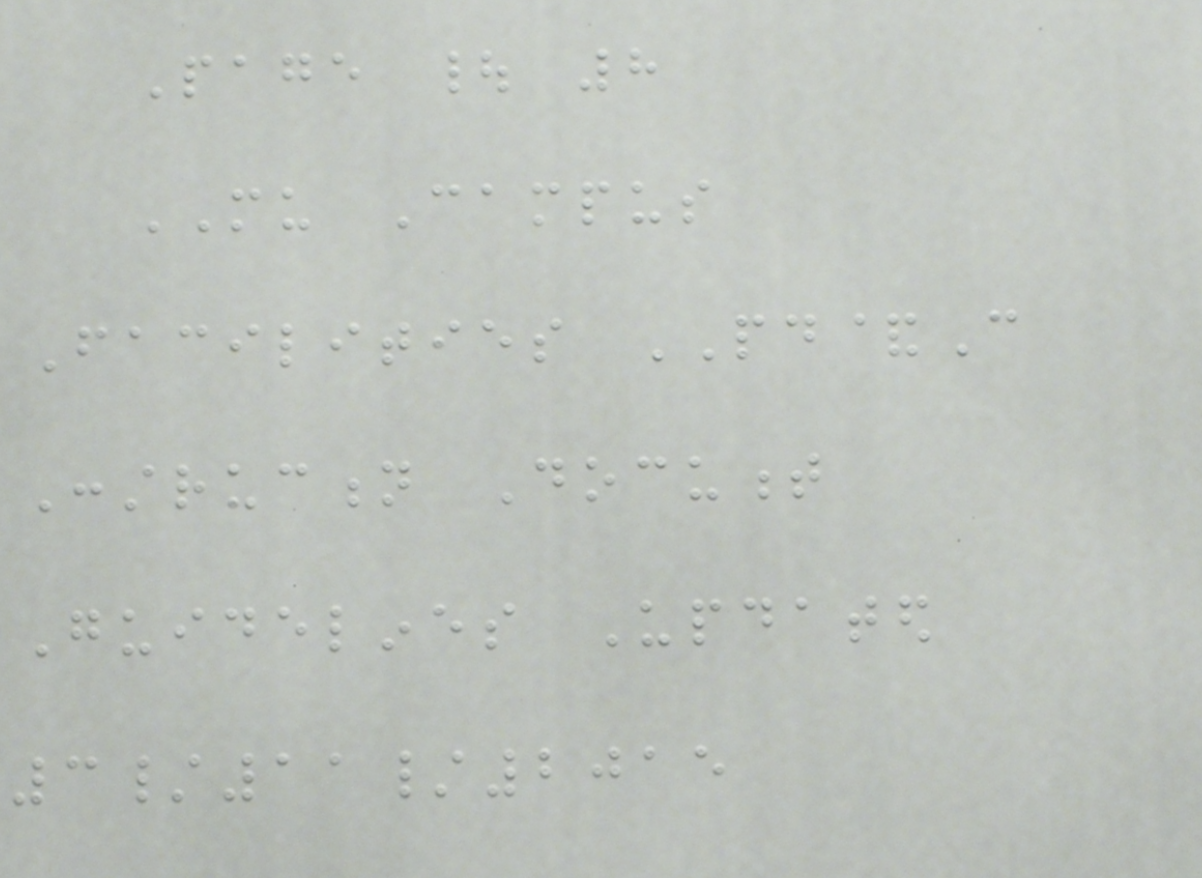Page | 8
MU Campus
Facilities PD&C
Construction Document
Guidelines Updated
3/11/2015
